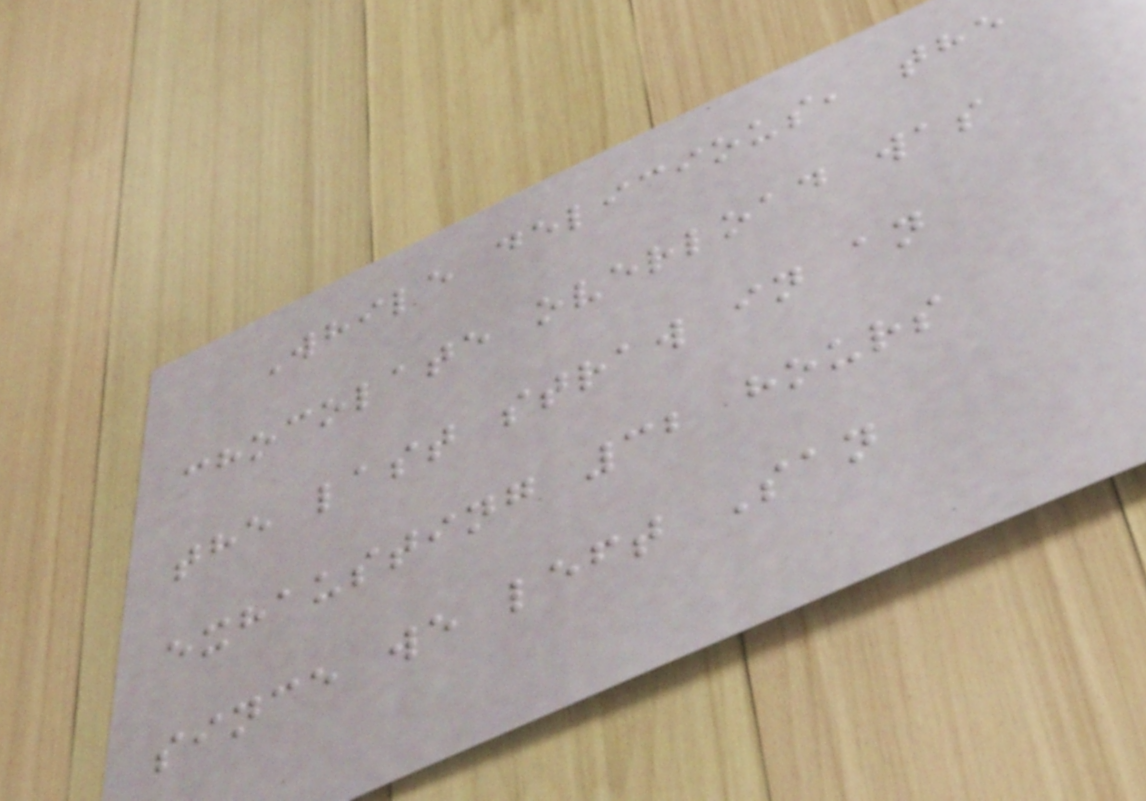While delicious, the
chocolate overload was
the last straw in an
exhausting 32 hours
since we left San
